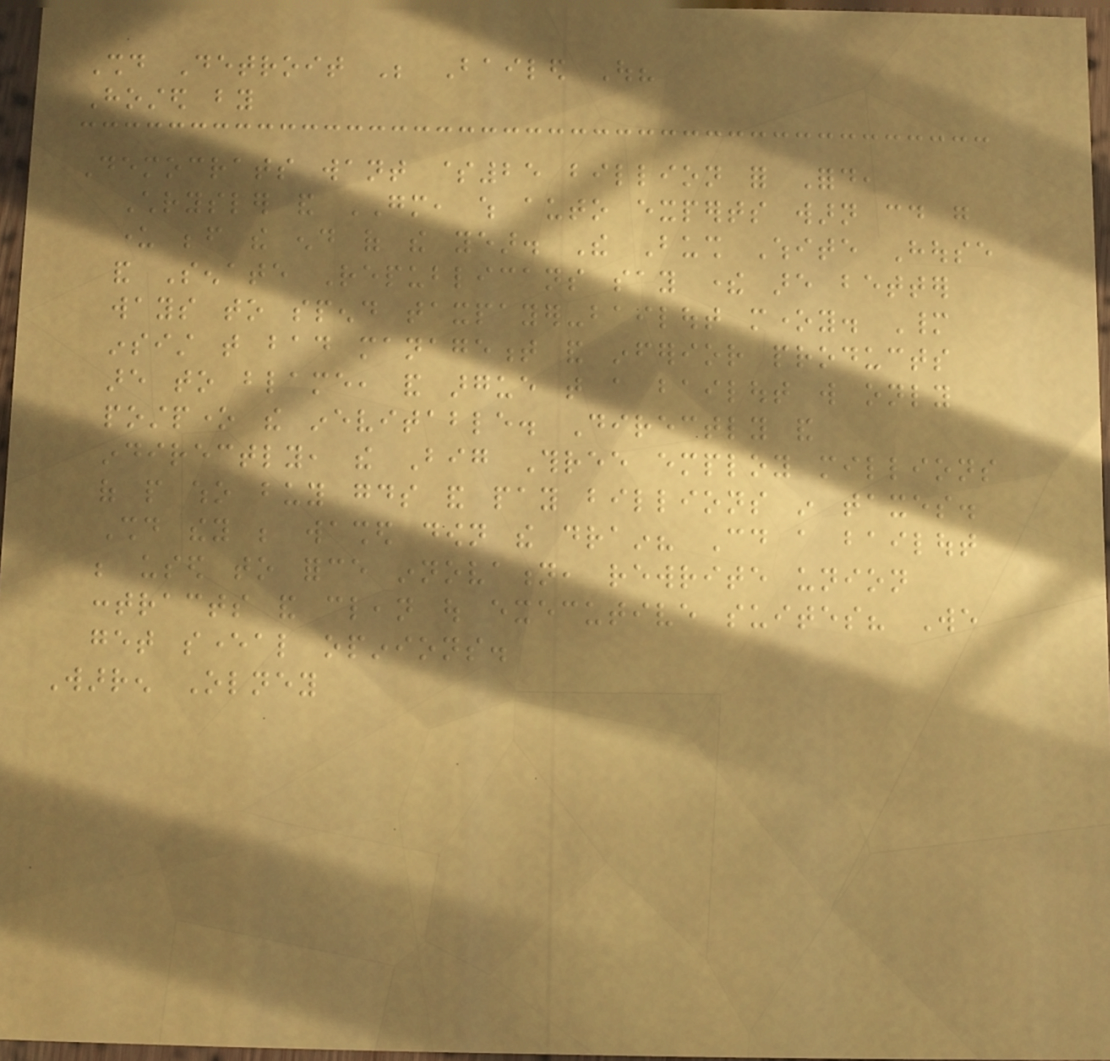Should Detroit Be Bailed Out?
Hosted by
Democrats want $25 billion for Ford,
Chrysler and GM, which auto experts warn could go
under before the end of the year. The Bush White House
and Senate Republicans say there are better
ways to spend taxpayer-bailout money. Many
insist that bad management and inferior products
are to blame, and argue that a bailout will only
postpone the inevitable. Directly and
indirectly, the Big Three employ millions
of people who buy goods and pay billions in taxes.
Should they be washed down the drain? Could a bailout
be used to force innovation, rewrite union
contracts and clean out executive suites? We
get several opinions.
Warren Olney
